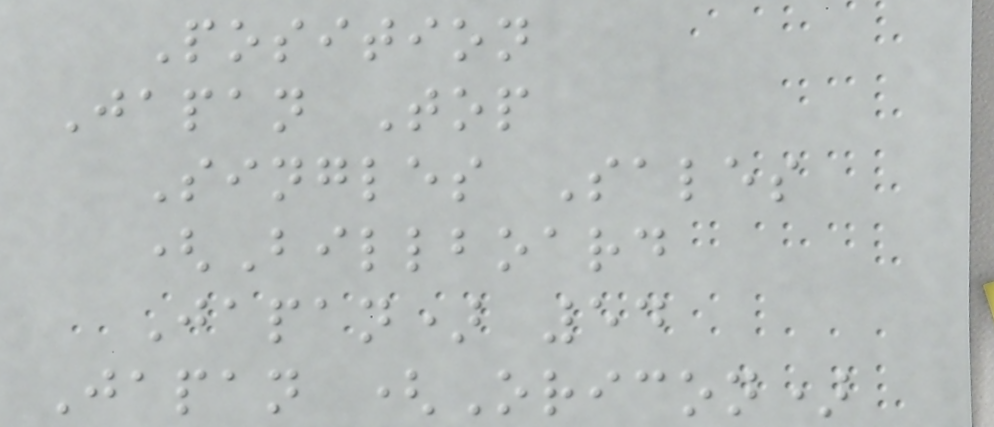Position
Japan Top
Singles Sales
(Billboard
Japan) 54
Japan (Oricon)
